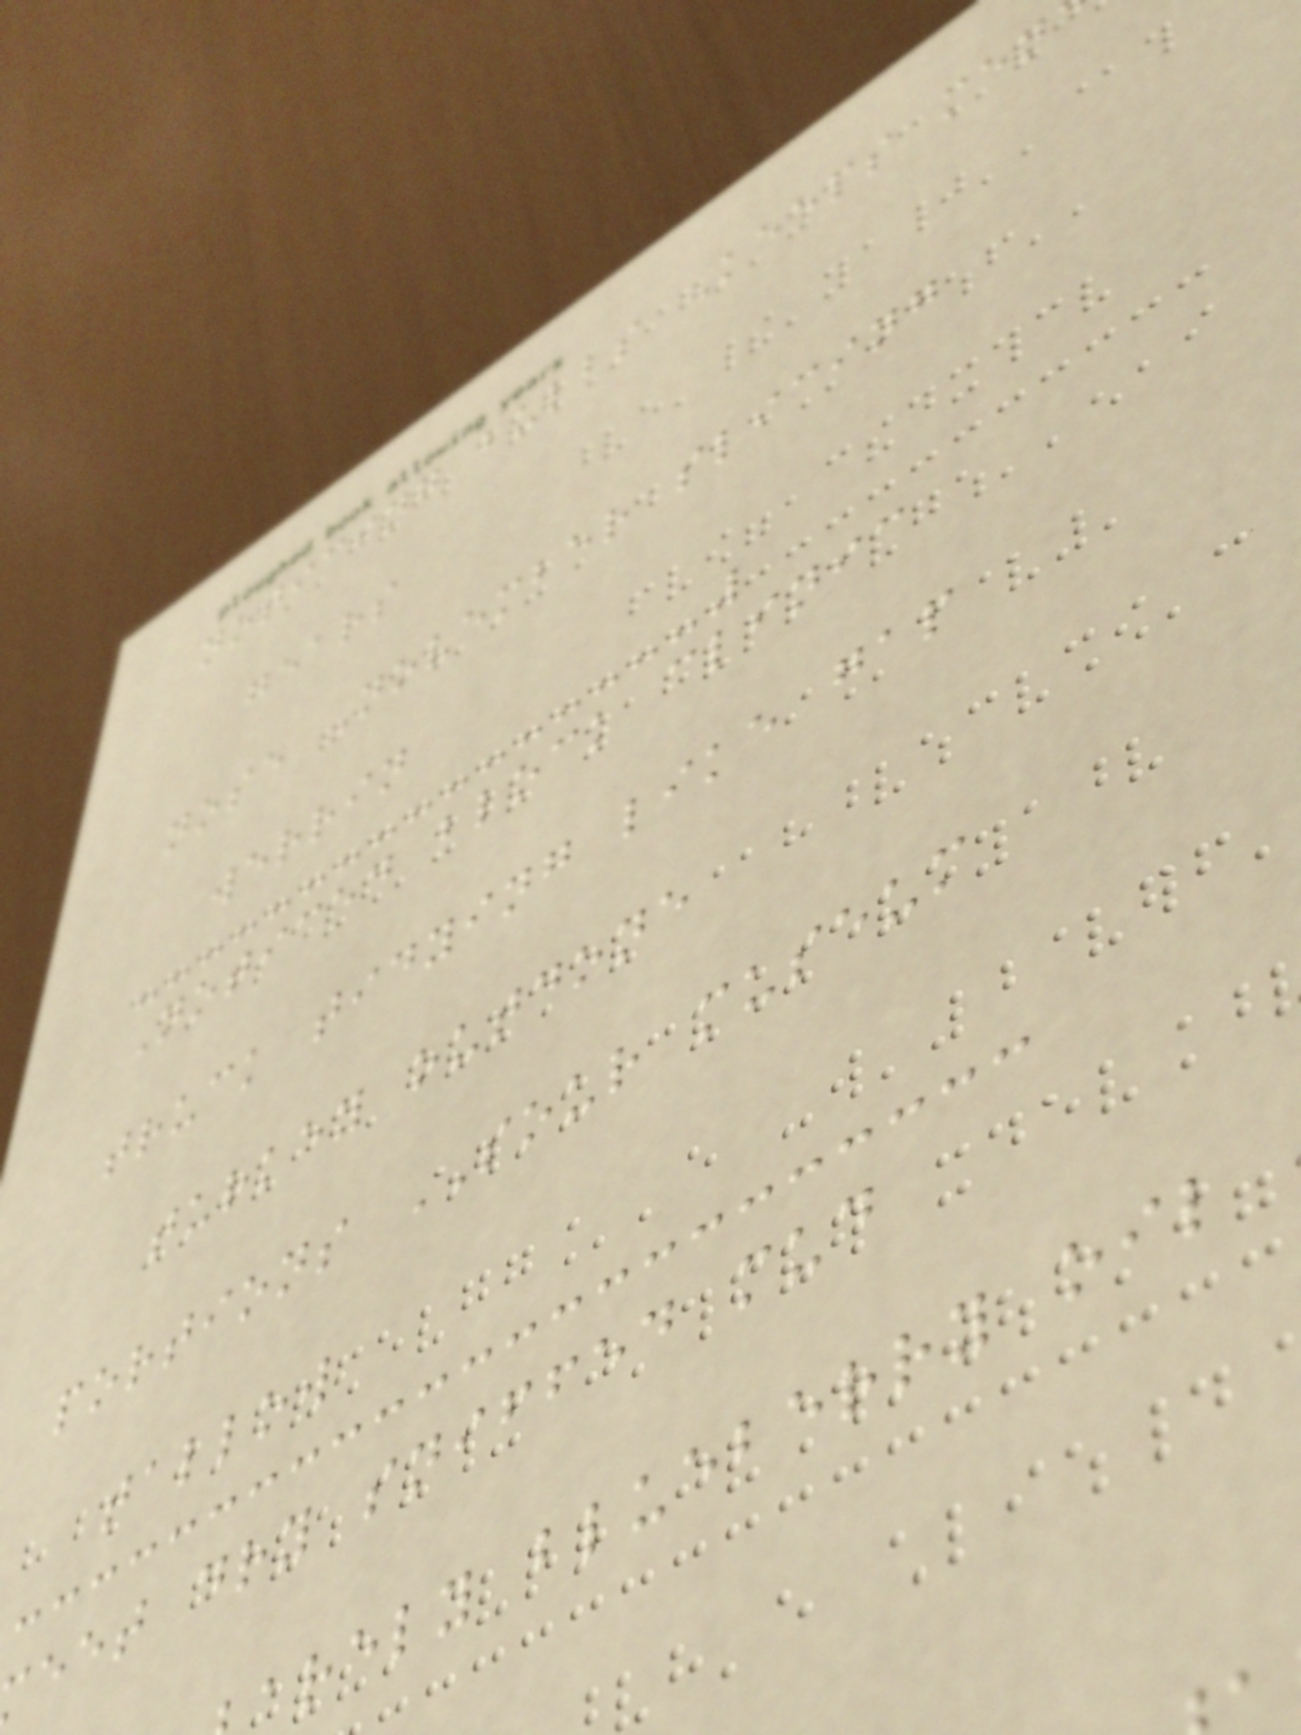noticing bulbs Keeps men
gears
nose November slicing
werrin
Noticed block clinic
truck tidying like gap
turkey outdone
portions SOUR museum
tallow
eet dry sniffed mud
arely blueberry oil
